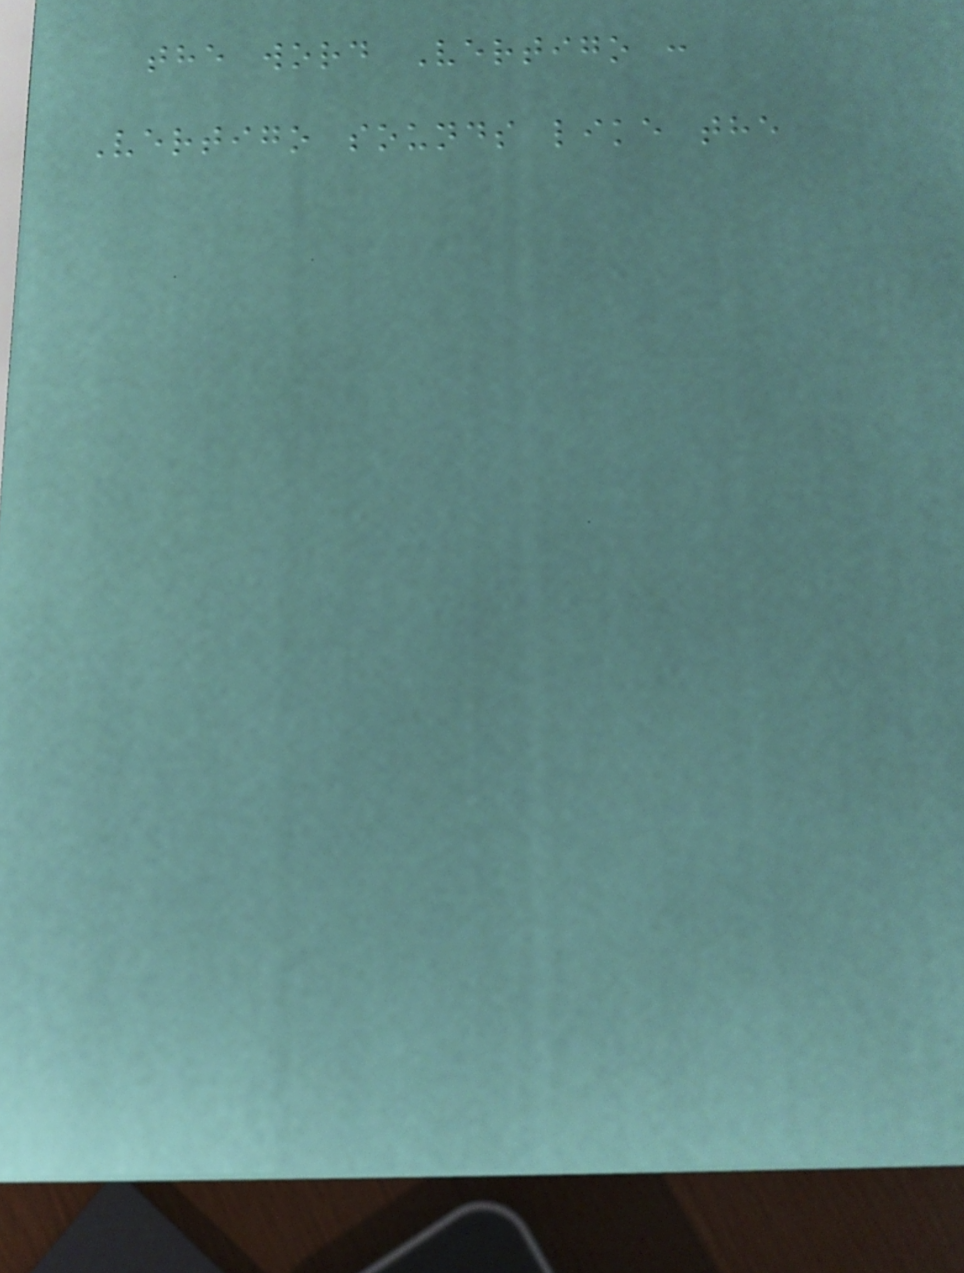the word Vertigo :
Vertigo sounds like the
